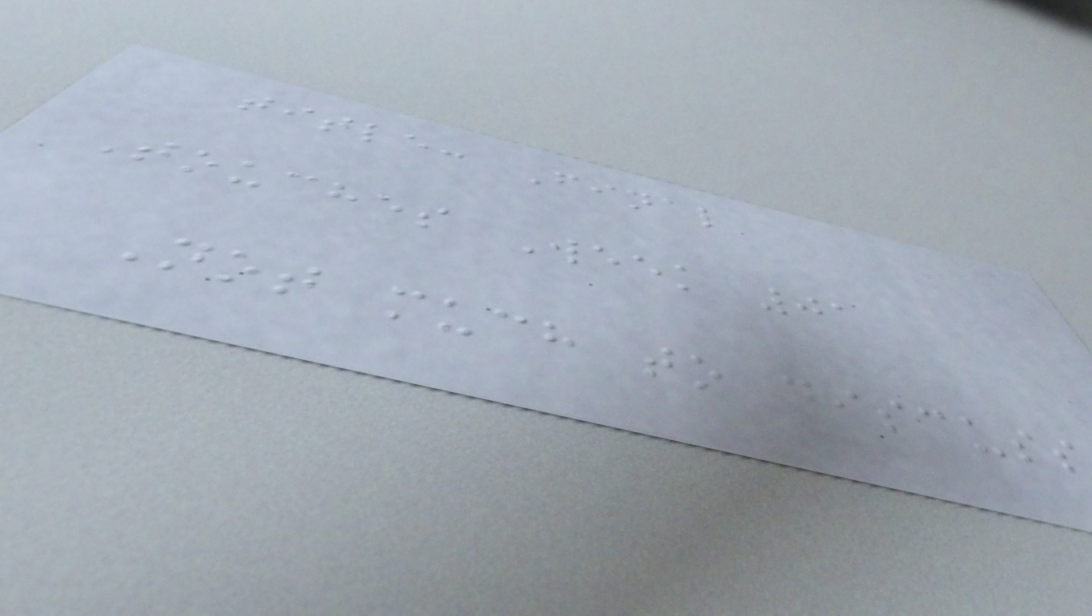title: Final
Touches Week 01
Not much to discuss
